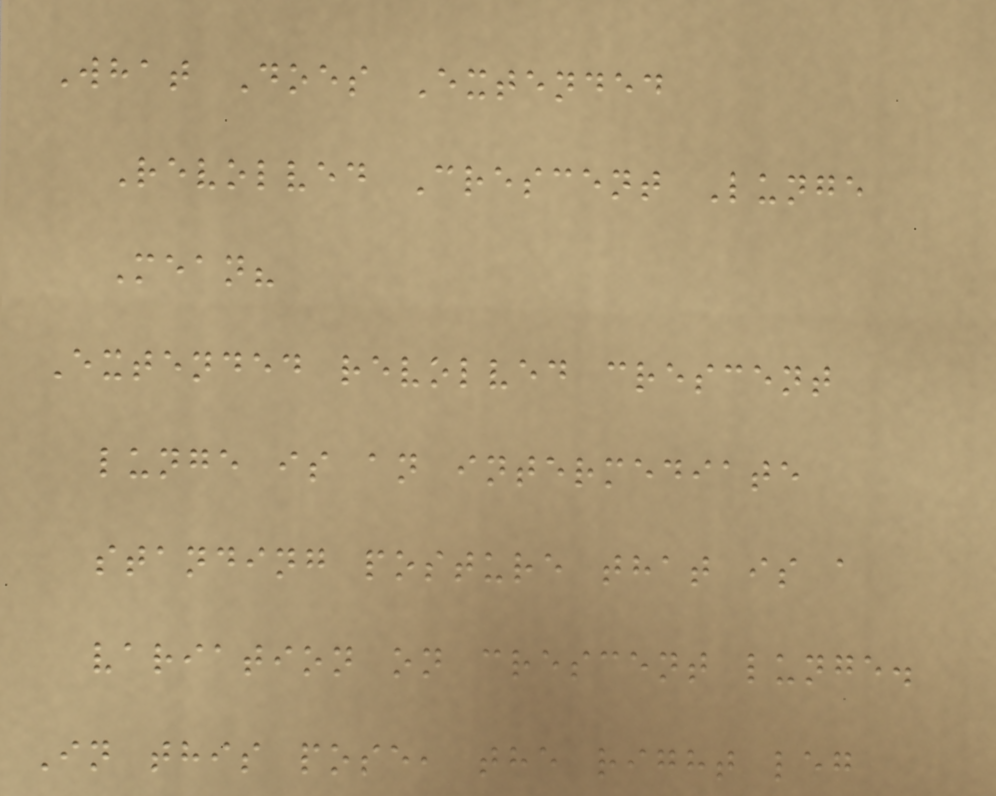What Does Extended
Revolved Crescent Lunge
Mean?
Extended revolved crescent
lunge is an intermediate
standing posture that is a
variation on crescent lunge.
In this pose, the right leg
